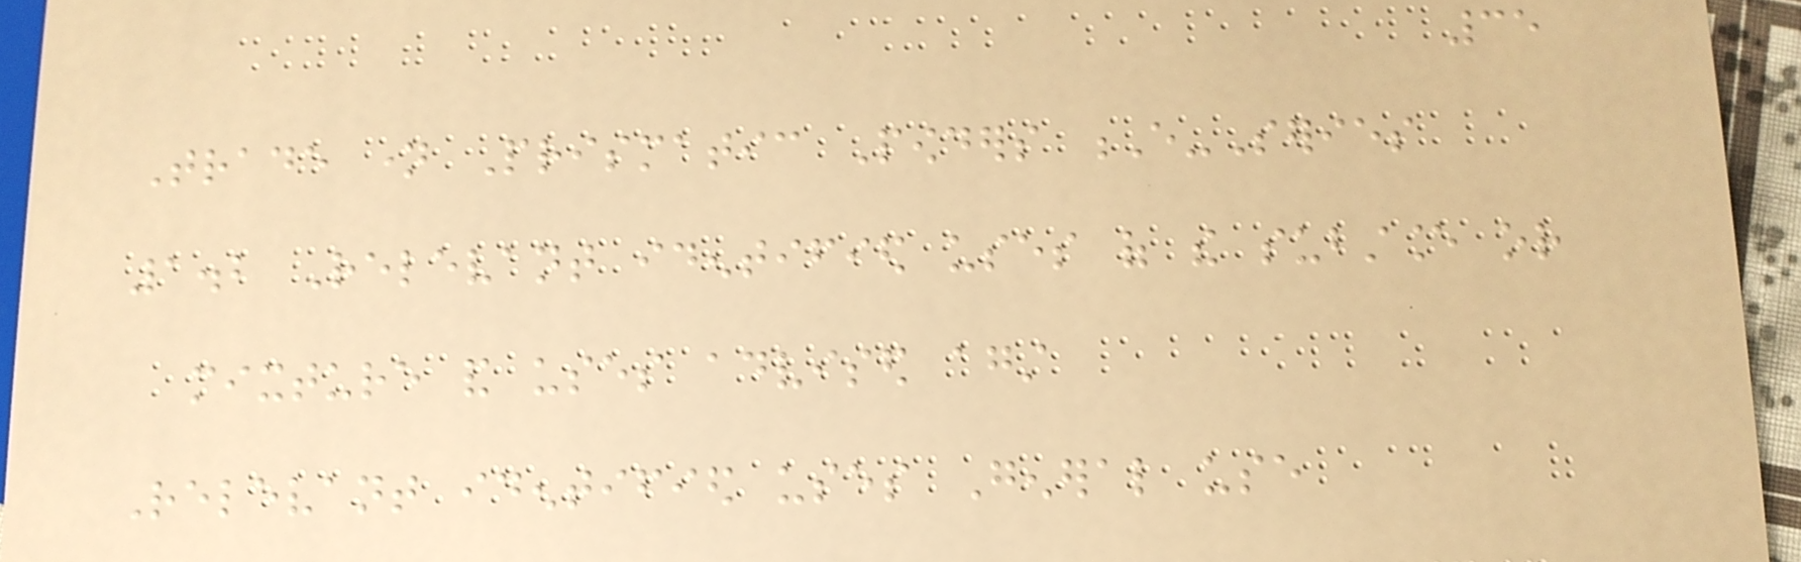35
Trade name Prismatic Powders E-Series
1.2 Relevant identified uses of the substance or
mixture and uses advised against
Relevant identified uses General use
